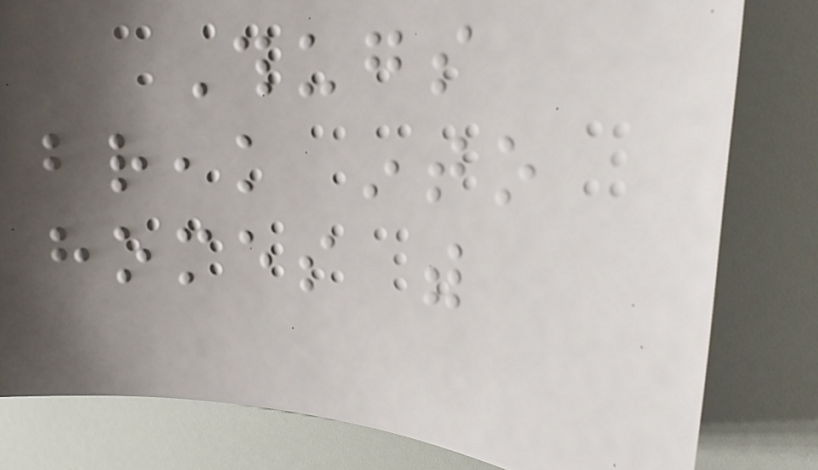Thugs
break into
homes with
